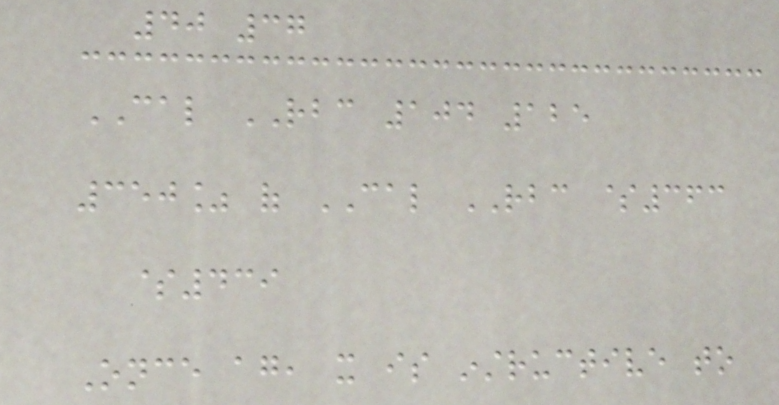40 37
CAL RBC 104 125
350% of CAL RBC $363
$439
Once again, it is instructive to
